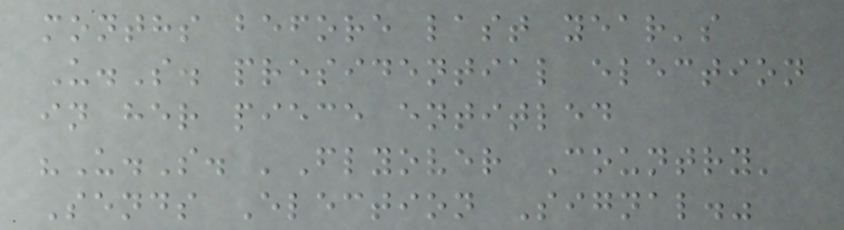months before last year's
U.S. presidential election
in her piece entitled
"U.S. 'Flyover Country'
Sends Election Signal."
